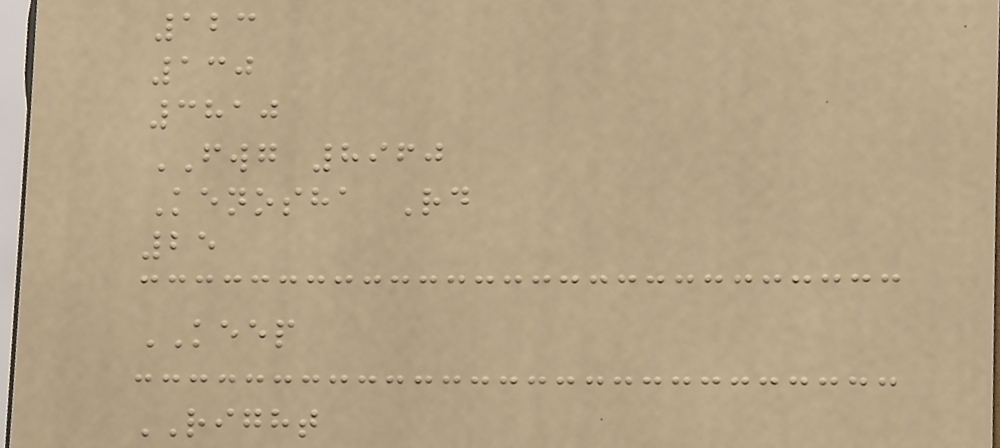123
130
3810
FWG 8960
Kenosha Rd
25
KEEP
RIGHT
